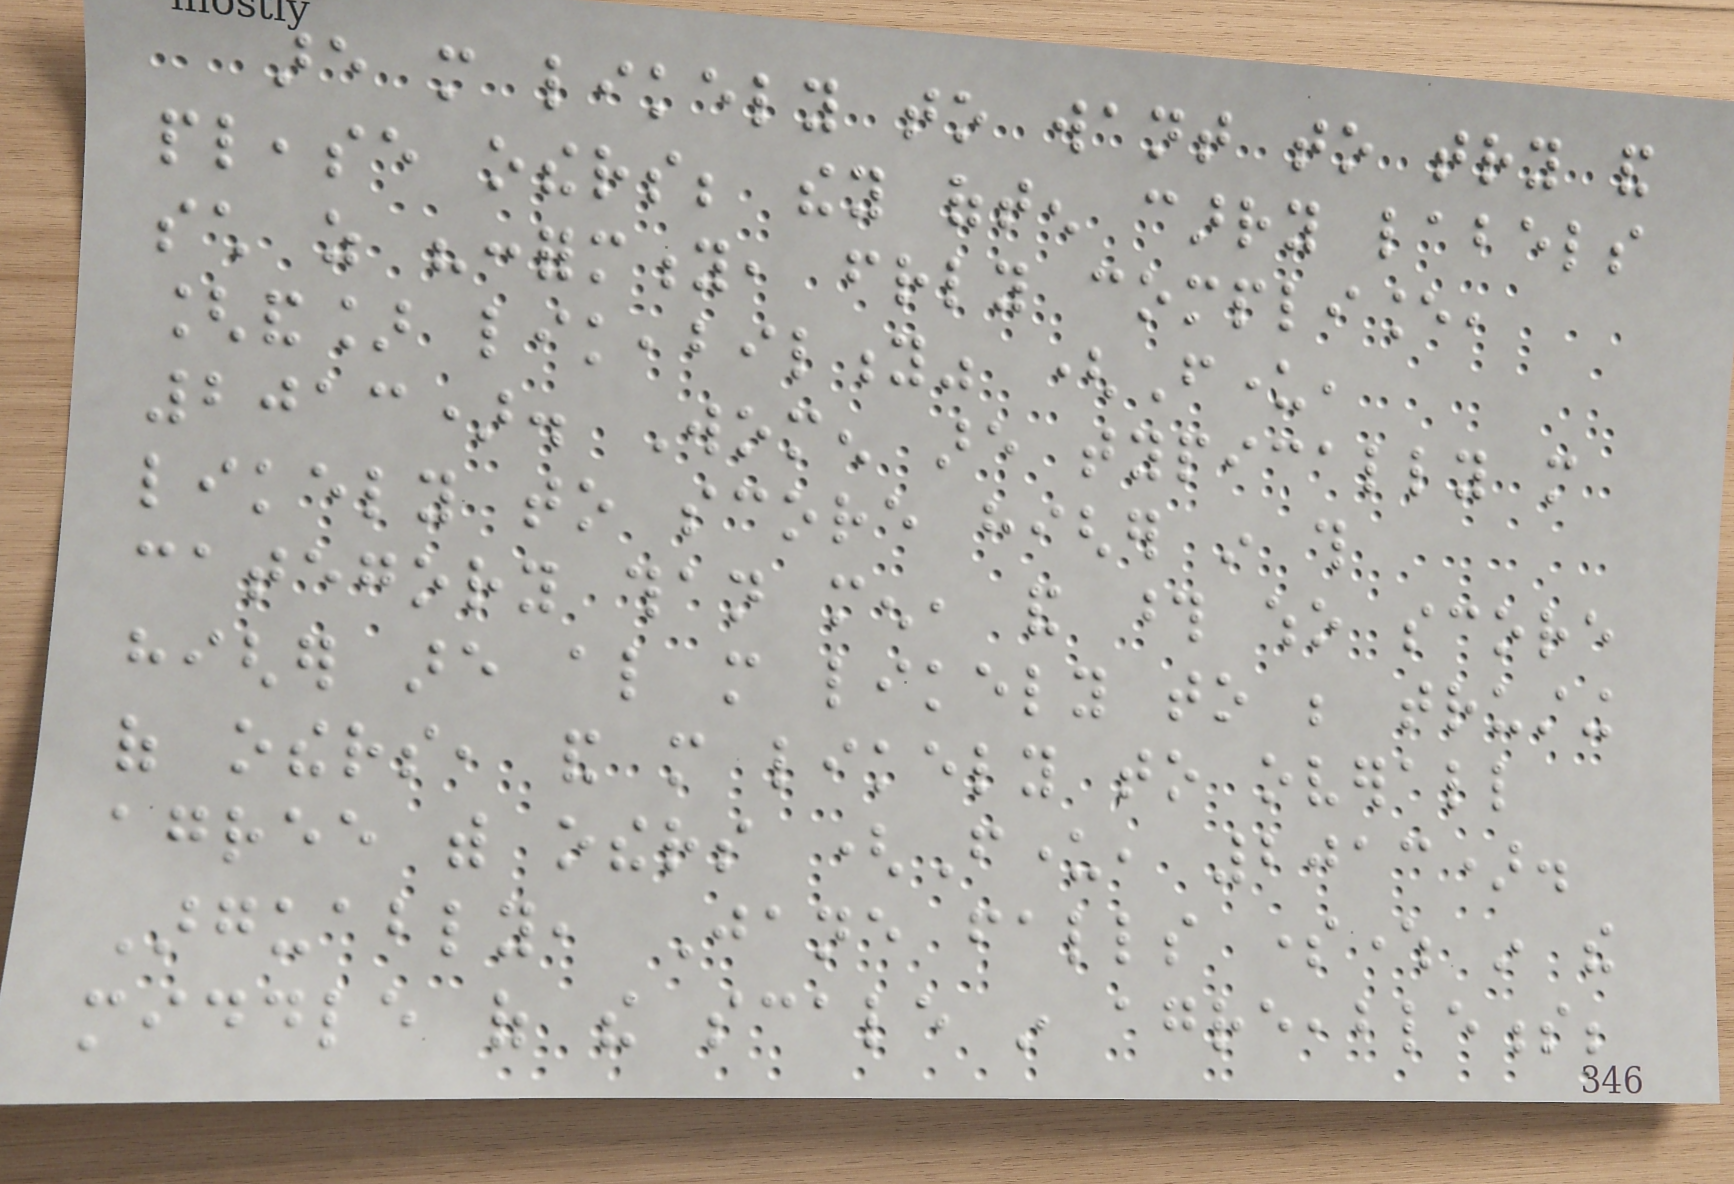are more likely to want to try and
please others; they often carry labels
such as "conformity, friendly compliance,
[and] likeability" (Funder,
2013). Women are typically more
likely to score higher in this
category than men, and those who score
higher are also more likely to be trusting
of others, and more likely to overall
agree with others (Funder, 2013).
Arguably, Jane falls somewhere in the
middle of the scale in agreeableness;
